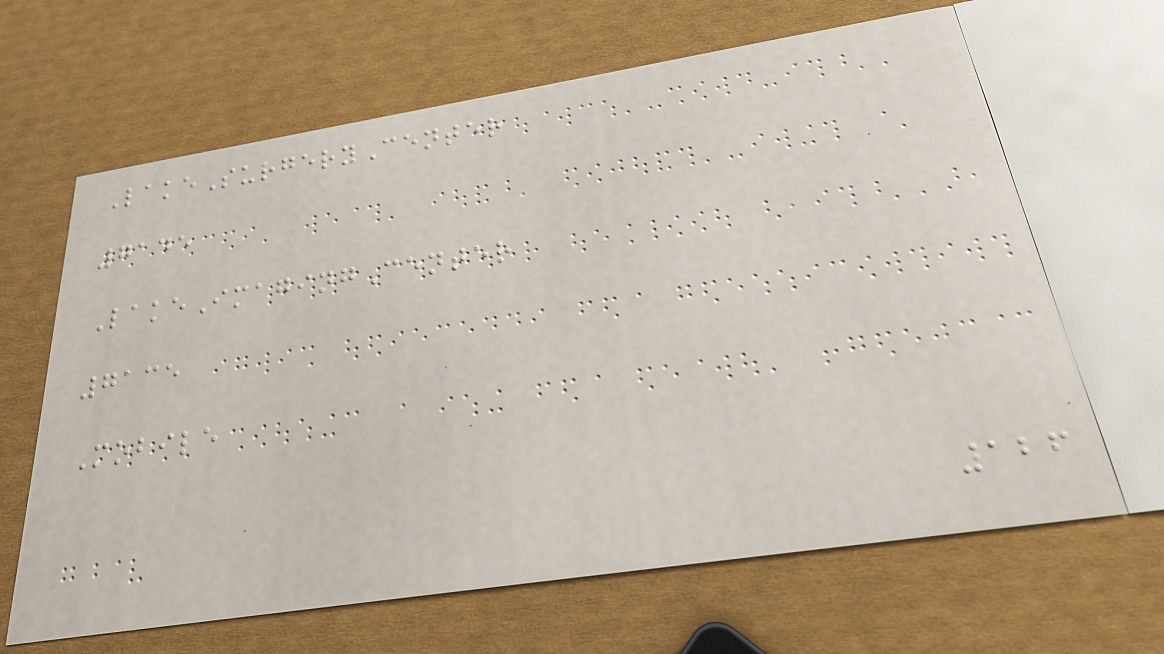LakeSurgeryCenter
7145
LakeImagingCenter
7135
Mobile
126
